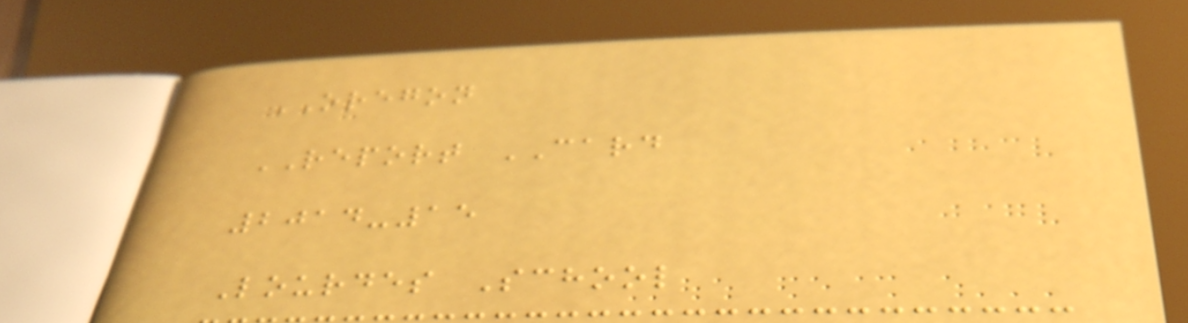OREGON
REPORT CARD
2014-15
Lourdes School
